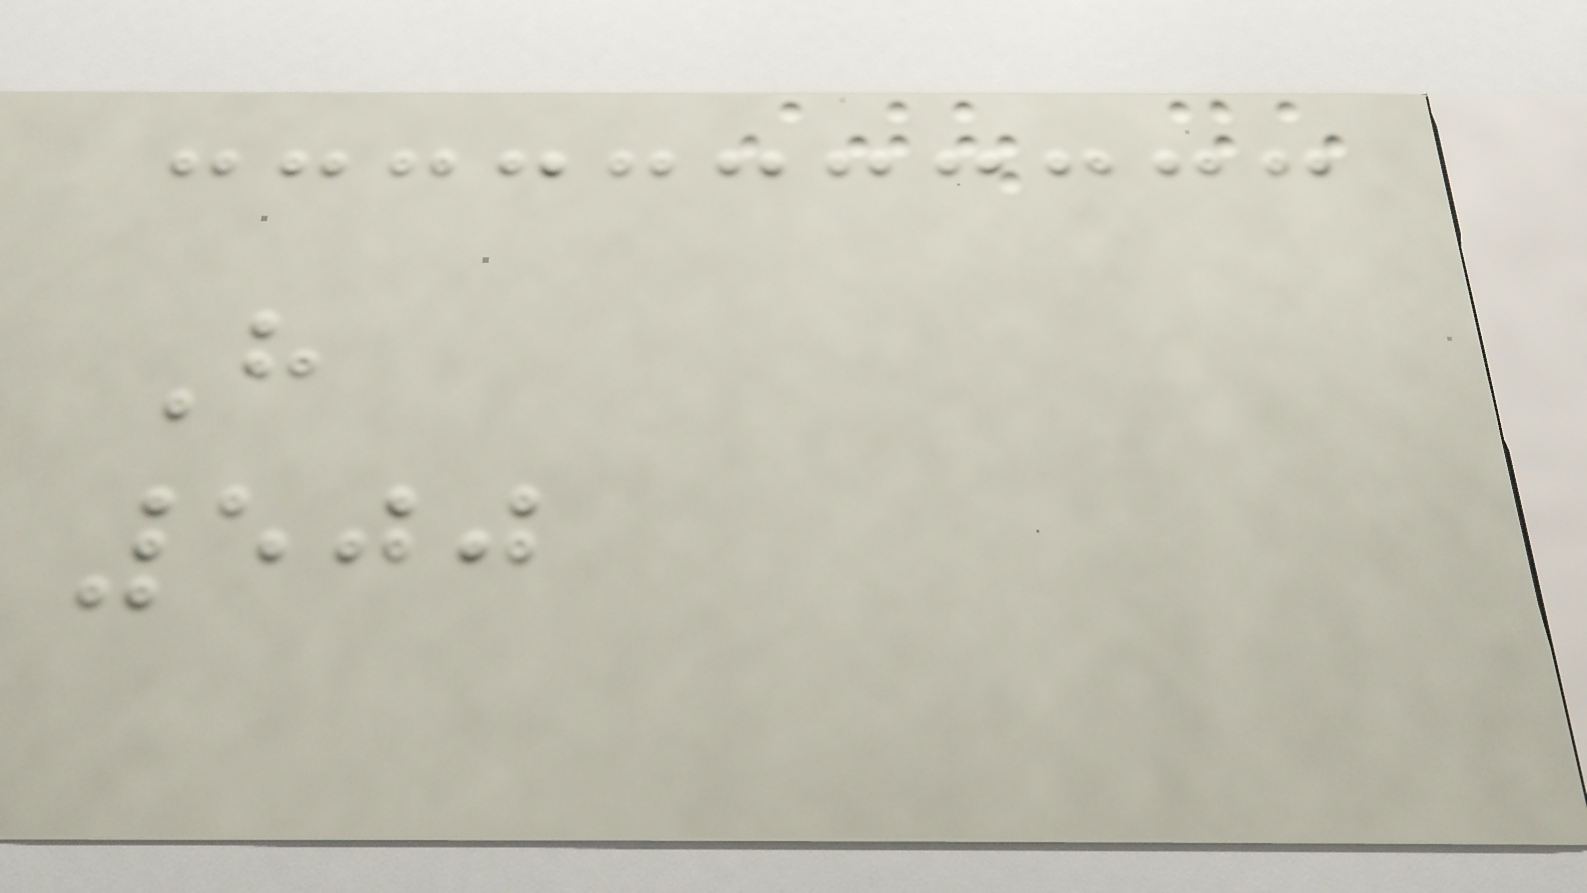H
500
